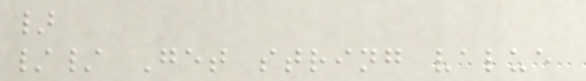}
// Get string value
